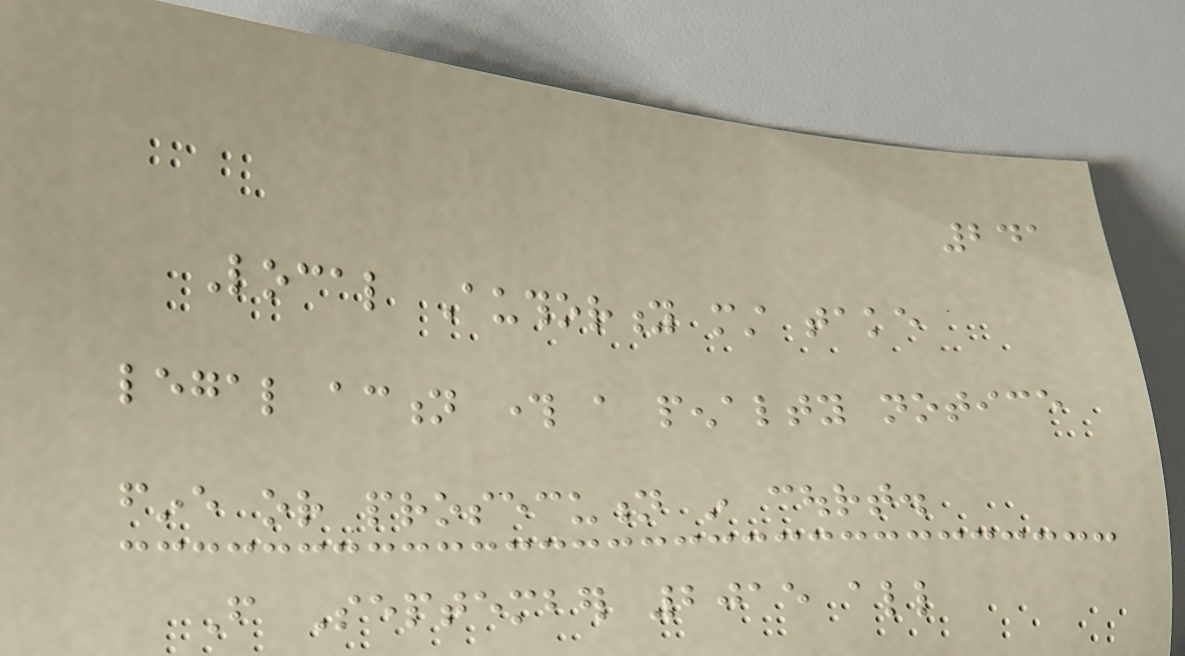241
Local Authority must take
legal action through a penalty notice
fine or prosecution in court.
From September 2015 all
